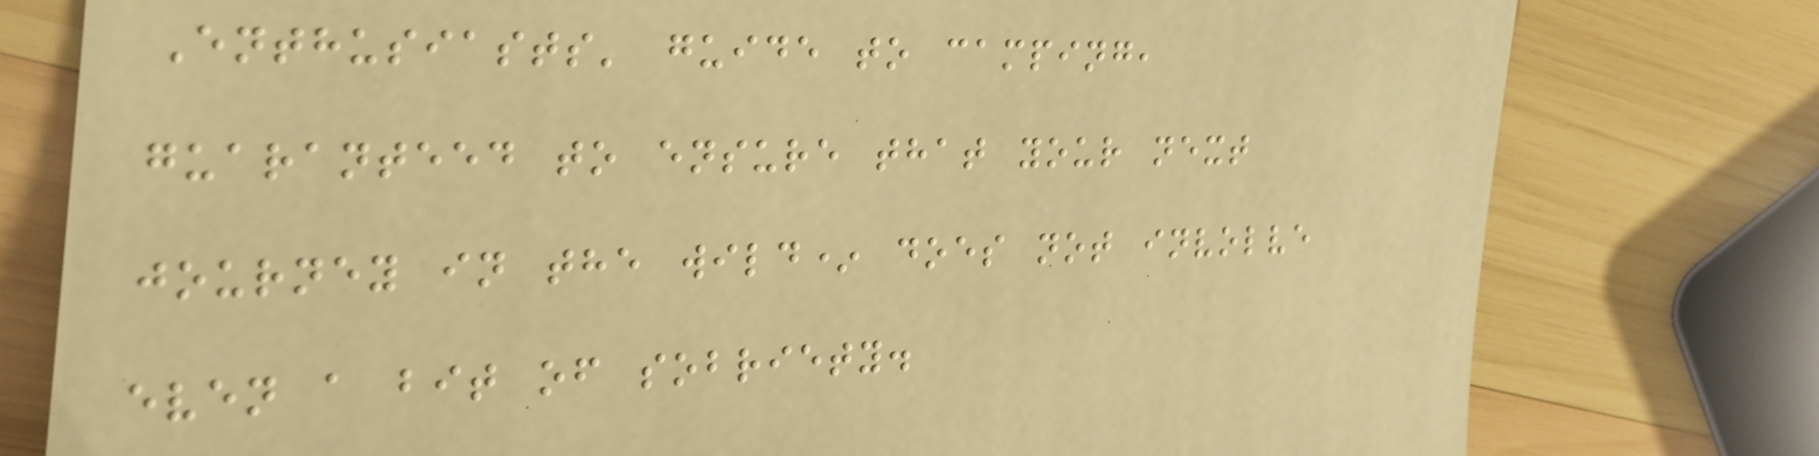Enthusiasts' guide to camping,
guaranteed to ensure that your next
journey in the wild* does not involve
even a bit of sobriety.
